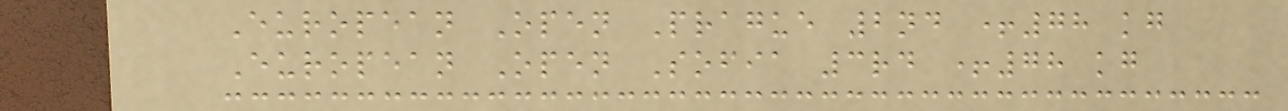European Open Prague 2nd +78 kg
European Open Sofia 3rd +78 kg
